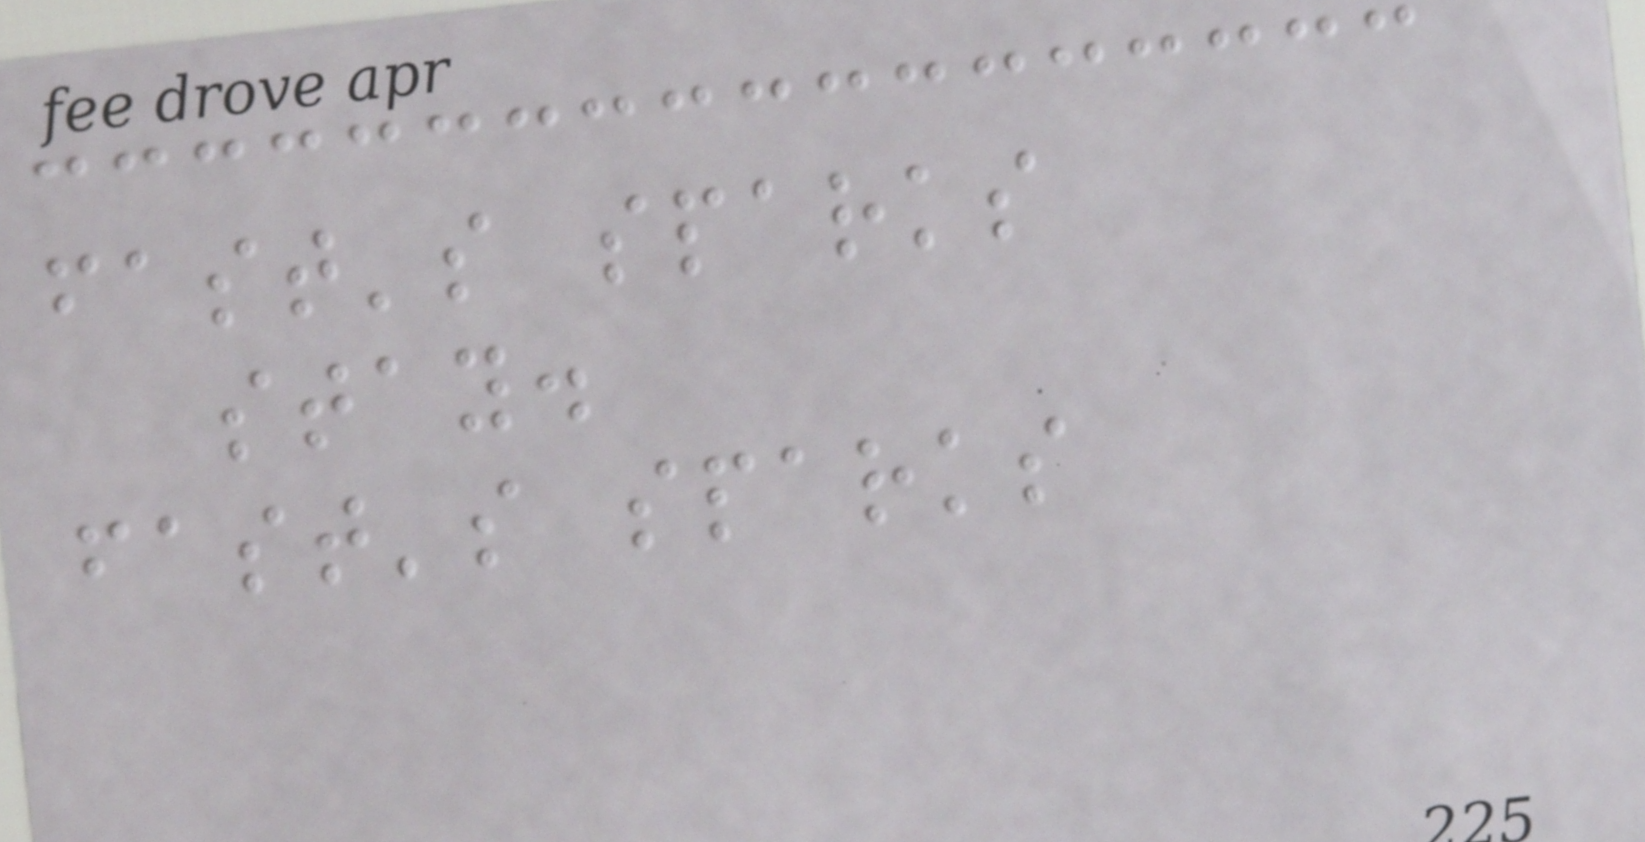fast's sparks
stay.
fast's sparks
